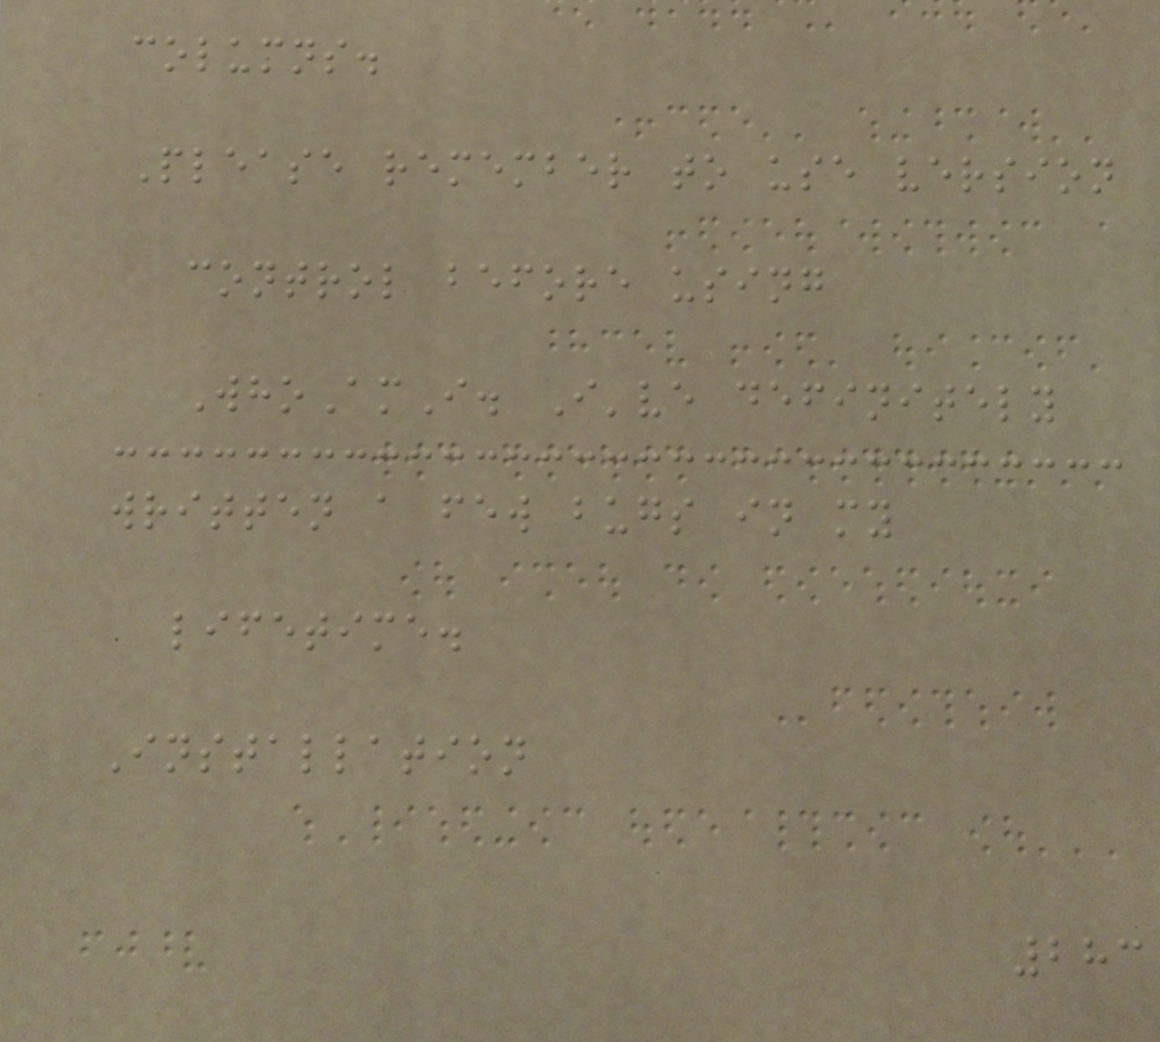columns.
Please remember to use version
control before using
WhoAmI. I've definitely
written a few bugs in my
lifetime.
Installation
283
